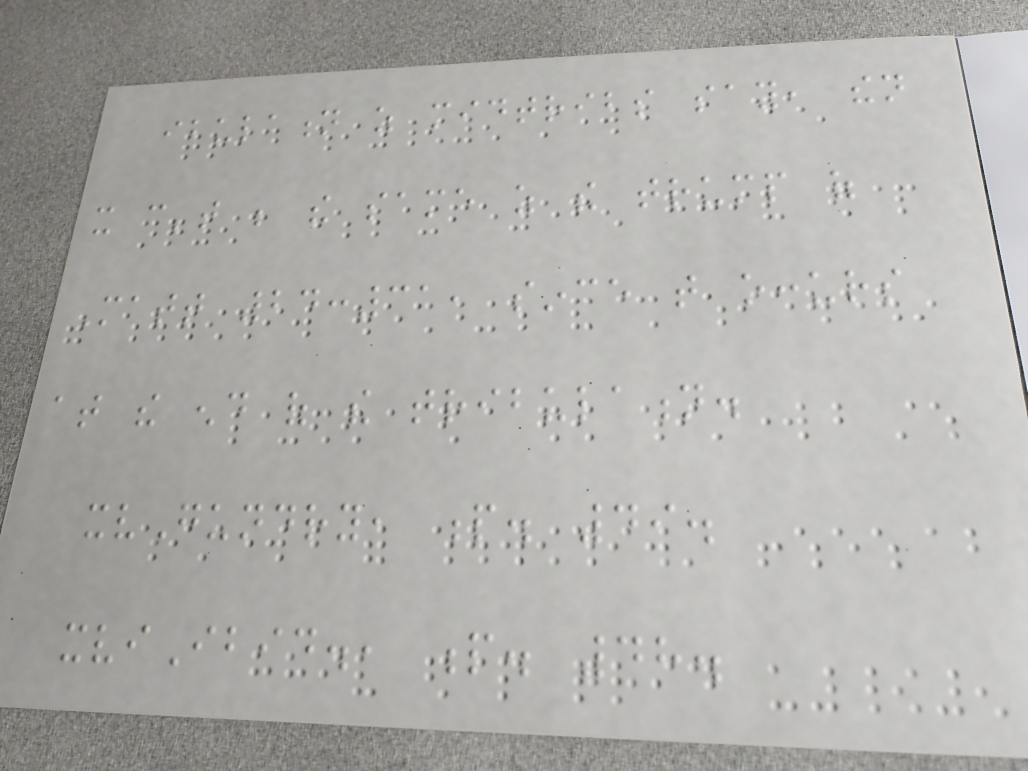ibulation as midtribs say, then
it can't be the same as the trump of
Matt 24:31, since that occurs
at the end of the tribulation.
xvGundry, p. 49.
xviIbid., p. 48.
